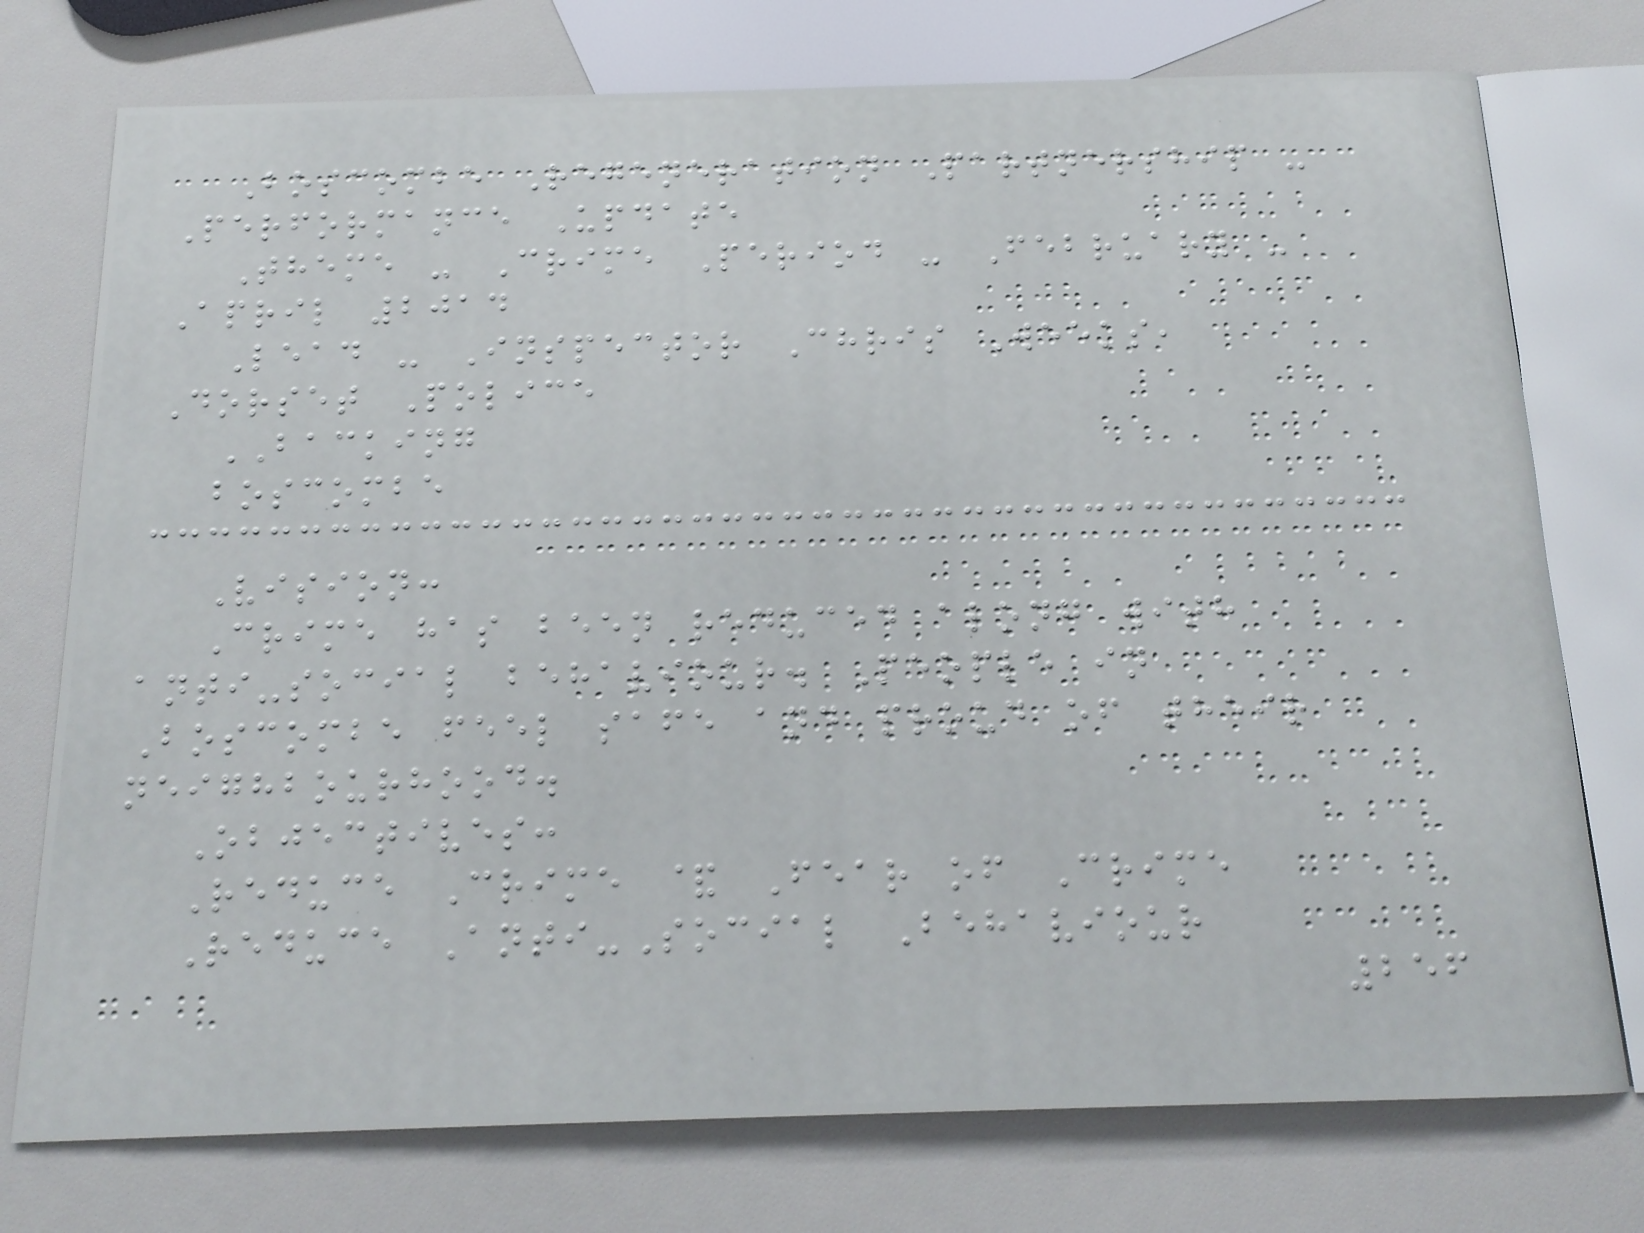Boscombe Regeneration Partnership -
Performance Update
Theme - Crime Period - February -
April 2014
Lead - Inspector Chris Weeks,
Dorset Police
BACKING
boscombe
Vision:
Crime has been reduced along with
anti-social behaviour. People in
Boscombe feel safe and proud of their
neighbourhood.
Objectives:
Reduce Crime & Fear of Crime
Reduce Anti-Social Behaviour
256
